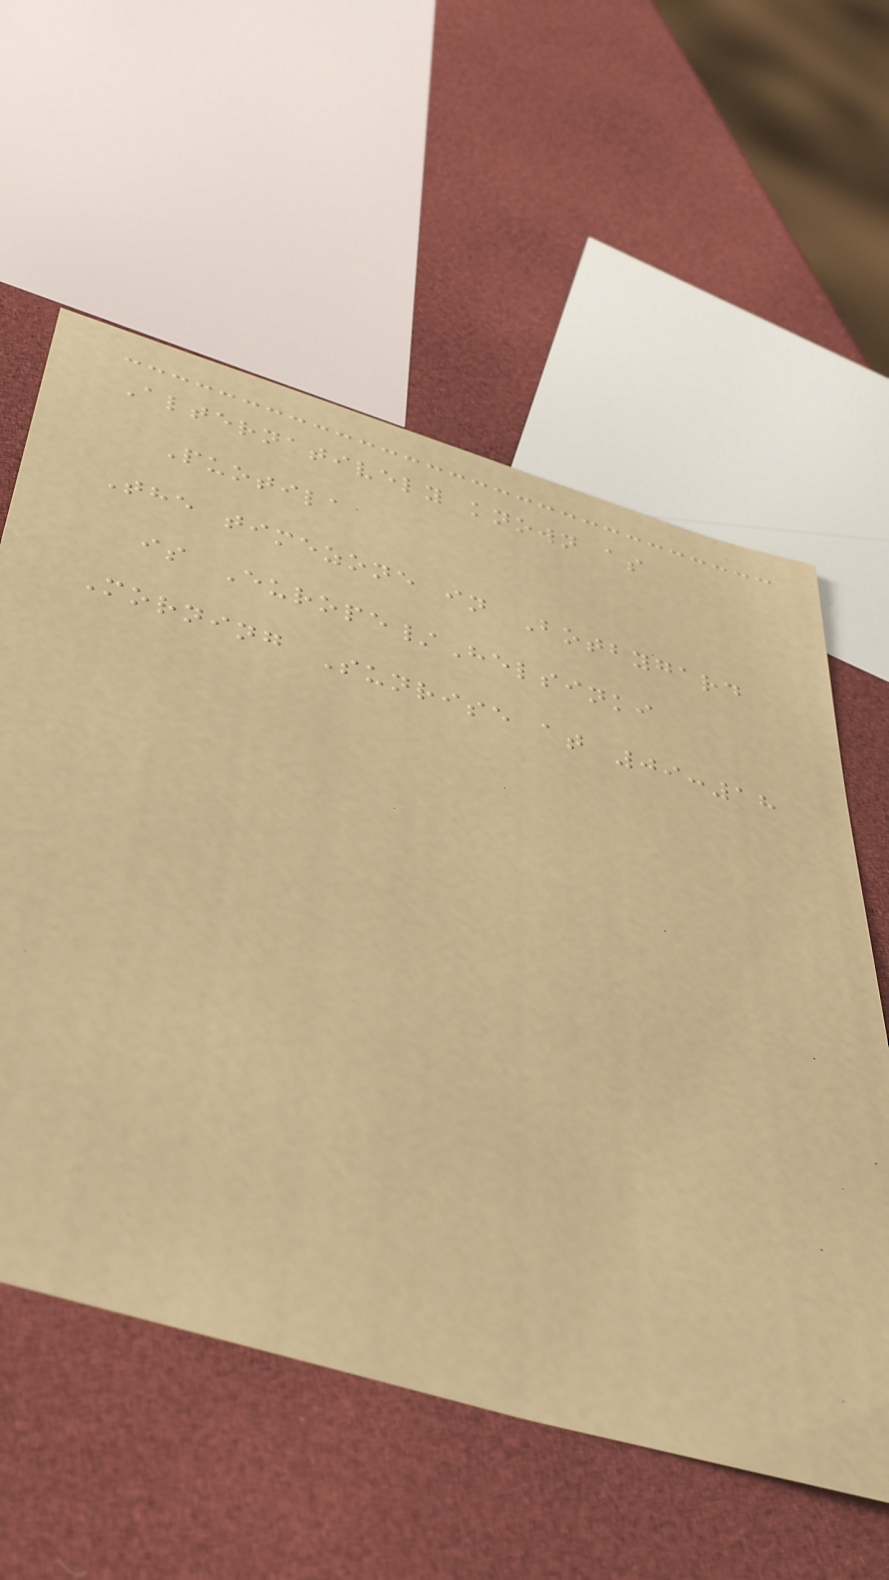Alternatively known as
Puotila
The timezone in Botbygard
is Europe/Helsinki
Morning Sunrise at 09:18
